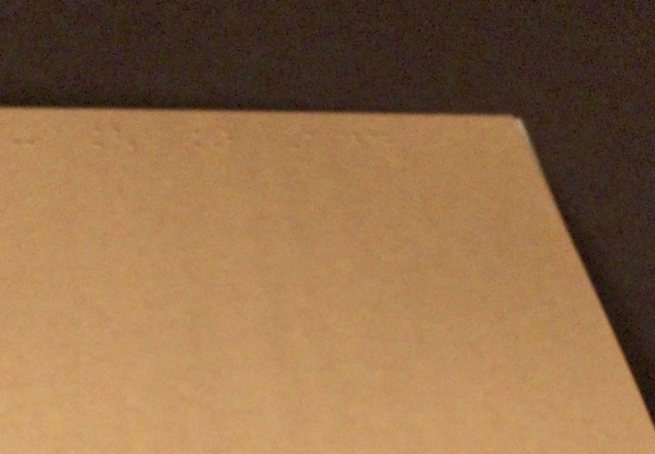- [ ] Add
